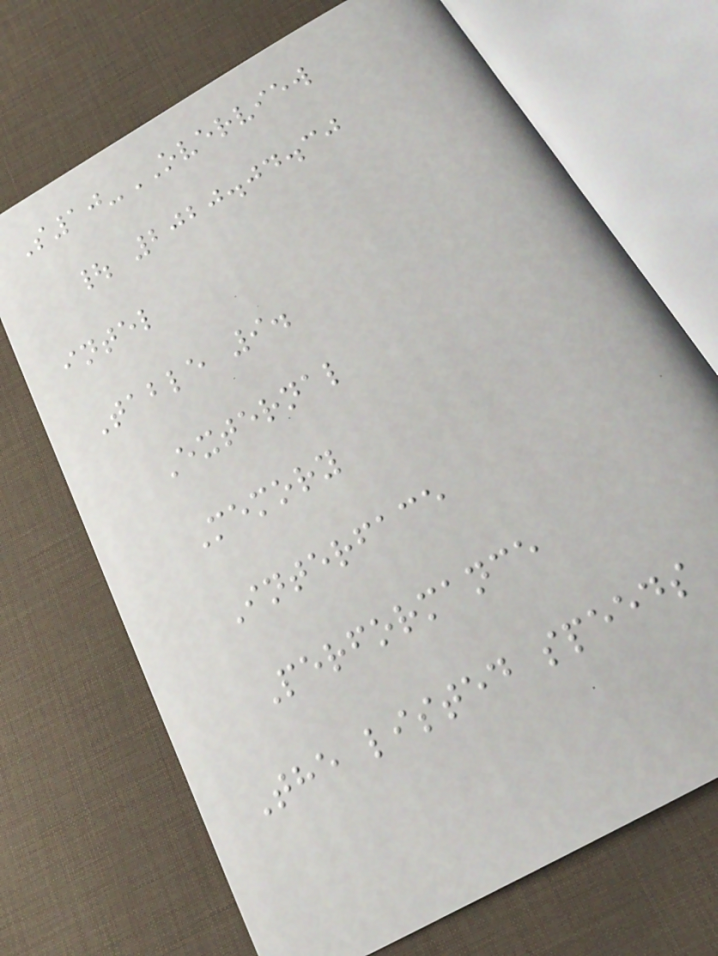S10-OVERVIEW
| 2020.04.30
intel
Table 9.
External
Memory
Interface
Performance
The listed speeds
